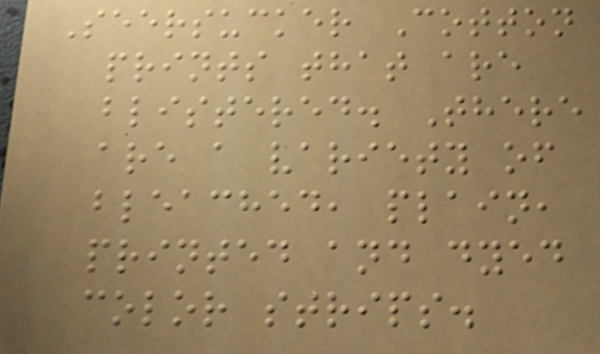Seersucker Cotton
prints that are
blistered. There
are a variety of
bleached, plain,
printed and dyed
color strips.
